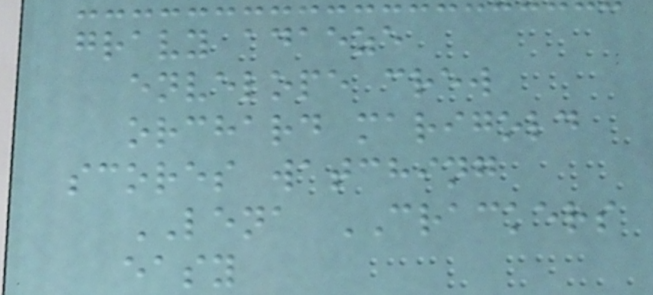gravy adaeze
envelope crew
orchard marigold
scores watching
LENA CRACKERS
easy
